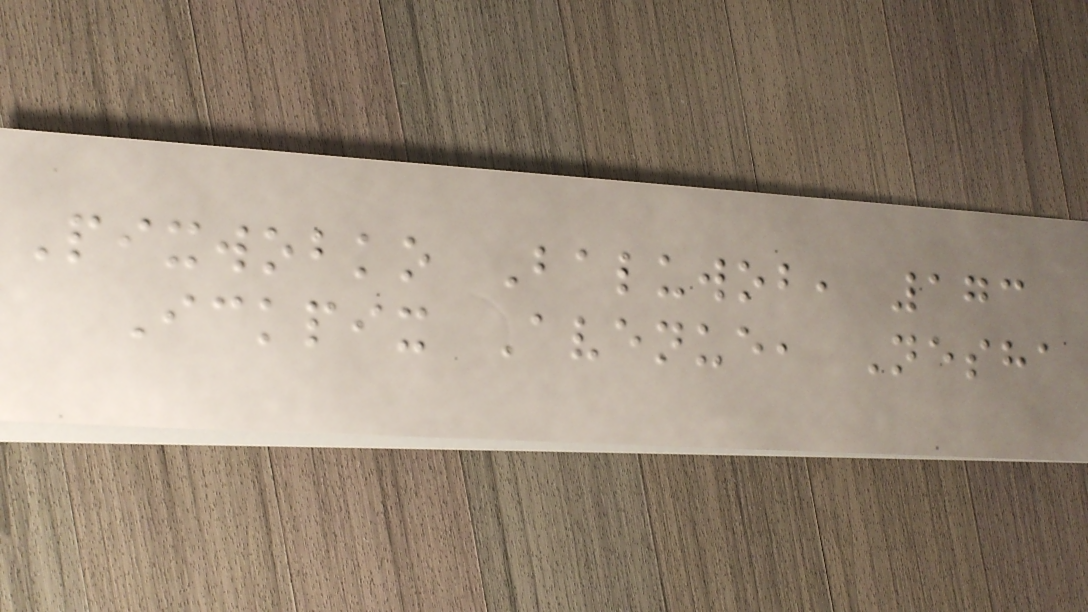Pixwobko Baluwob, 173
Ickpix Avenue, Nesha
